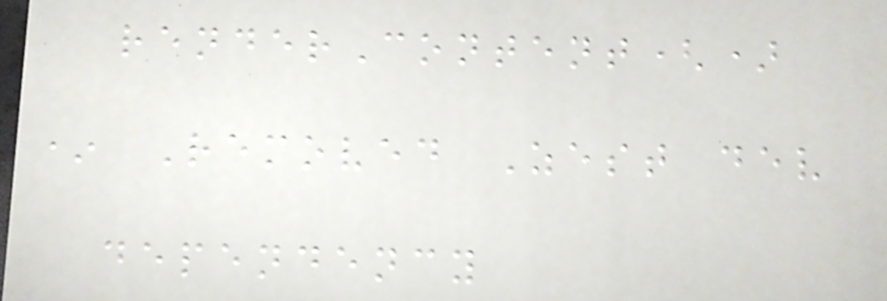renderContent()
* Removed Zest dev
dependency
